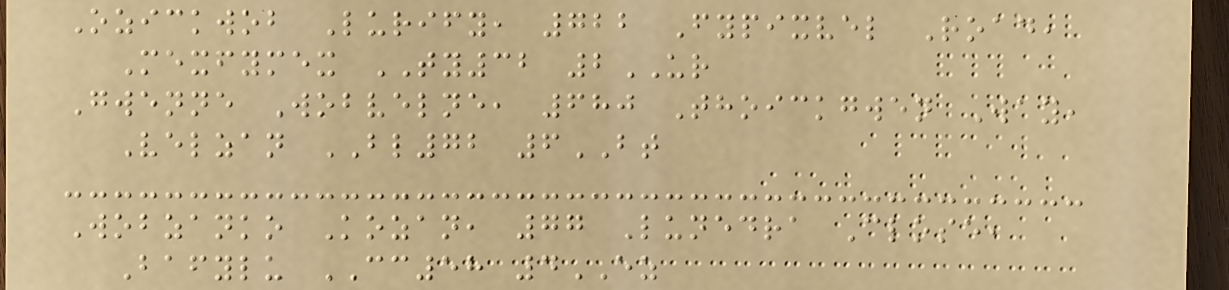Ozickwob Lurify, 722 Fypixvel Road,
Mexfymex TY32 2UR
Gwenne Wobvelne, 680 Thoickgwen Way,
Velzan BL72 6BT
Wobzanko Kozan, 77 Lunedra Close,
Bafylu CC58 4EZ
